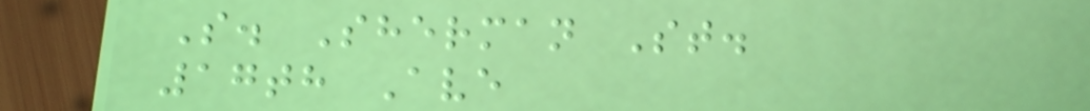S. Sherman St.
17th Ave
